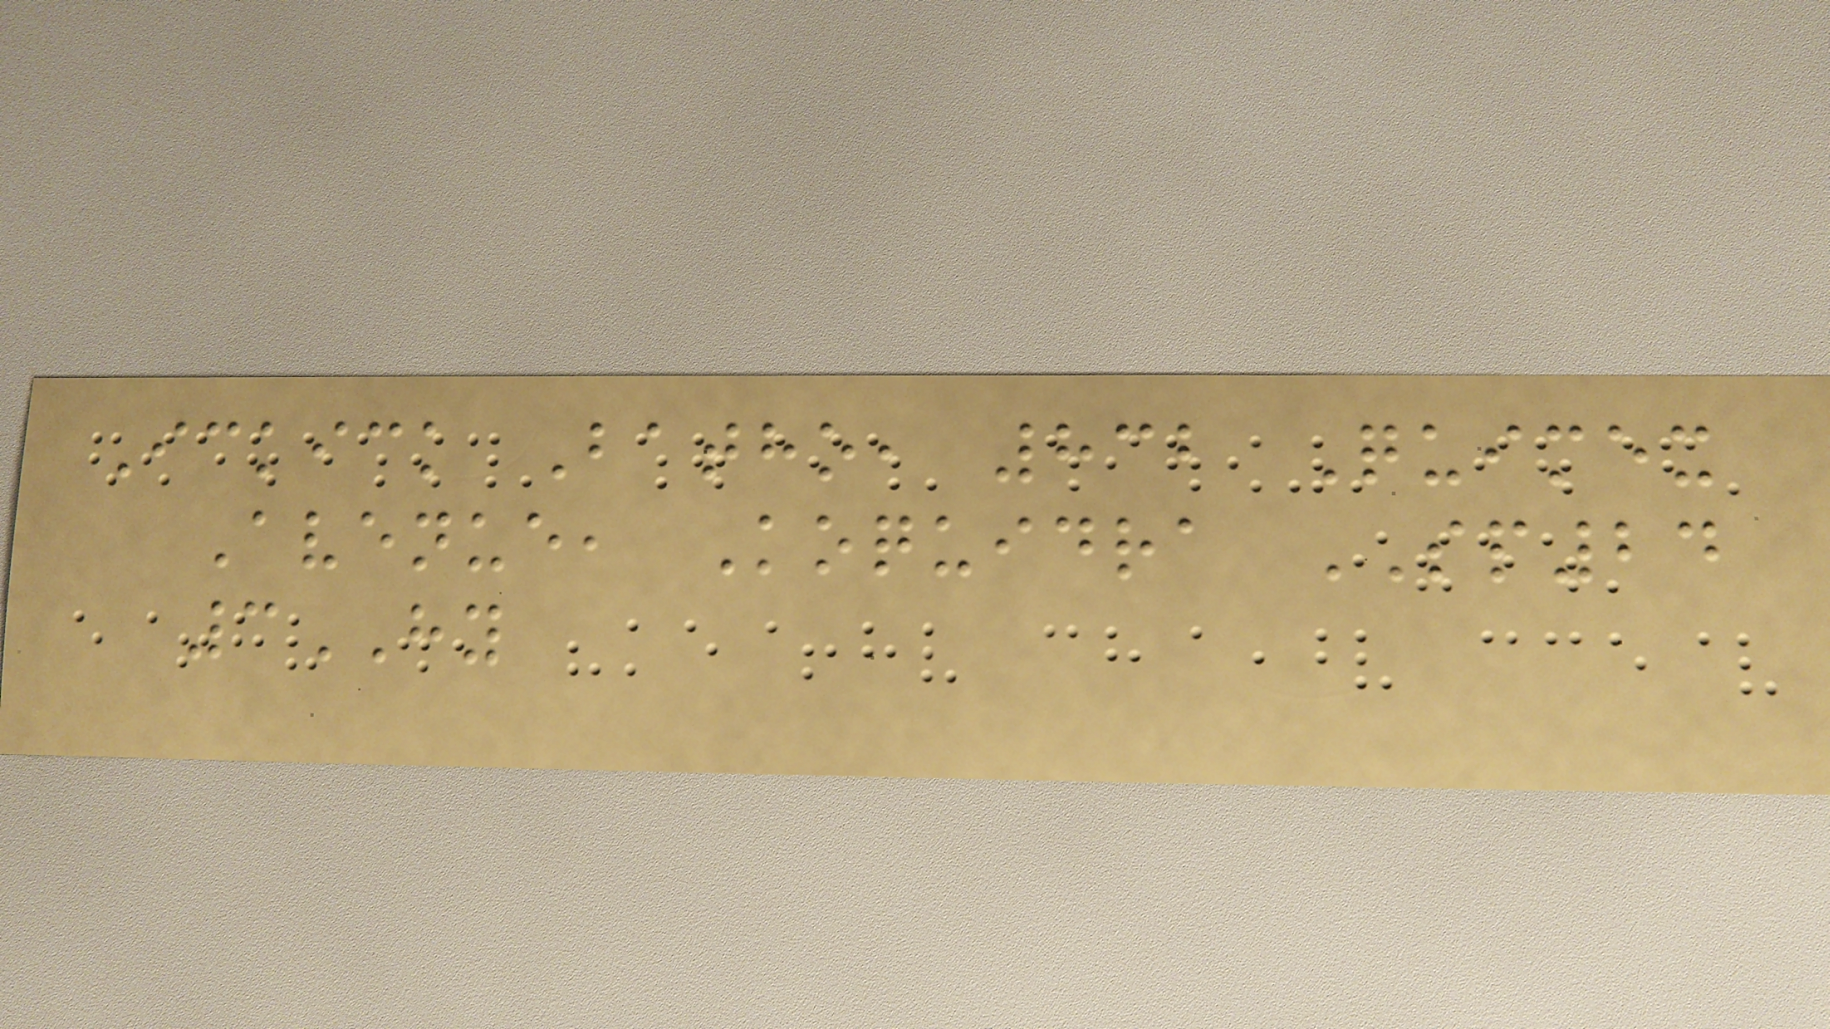Ickick Batho, 832 Quimex
Avenue, Koquidra SP24
3HY
